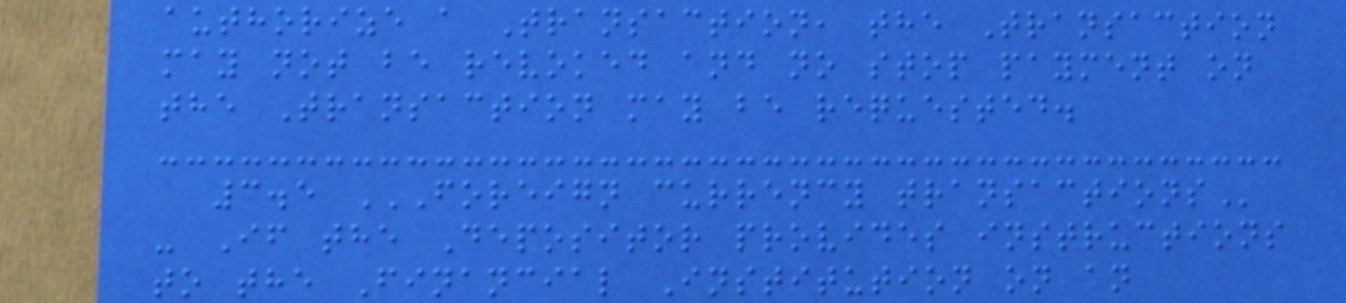authorize a Transaction, the Transaction
may not be revoked and no stop payment on
the Transaction may be requested.
3.5 FOREIGN CURRENCY TRANSACTIONS
- If the Depositor provides instructions
to the Financial Institution on an
